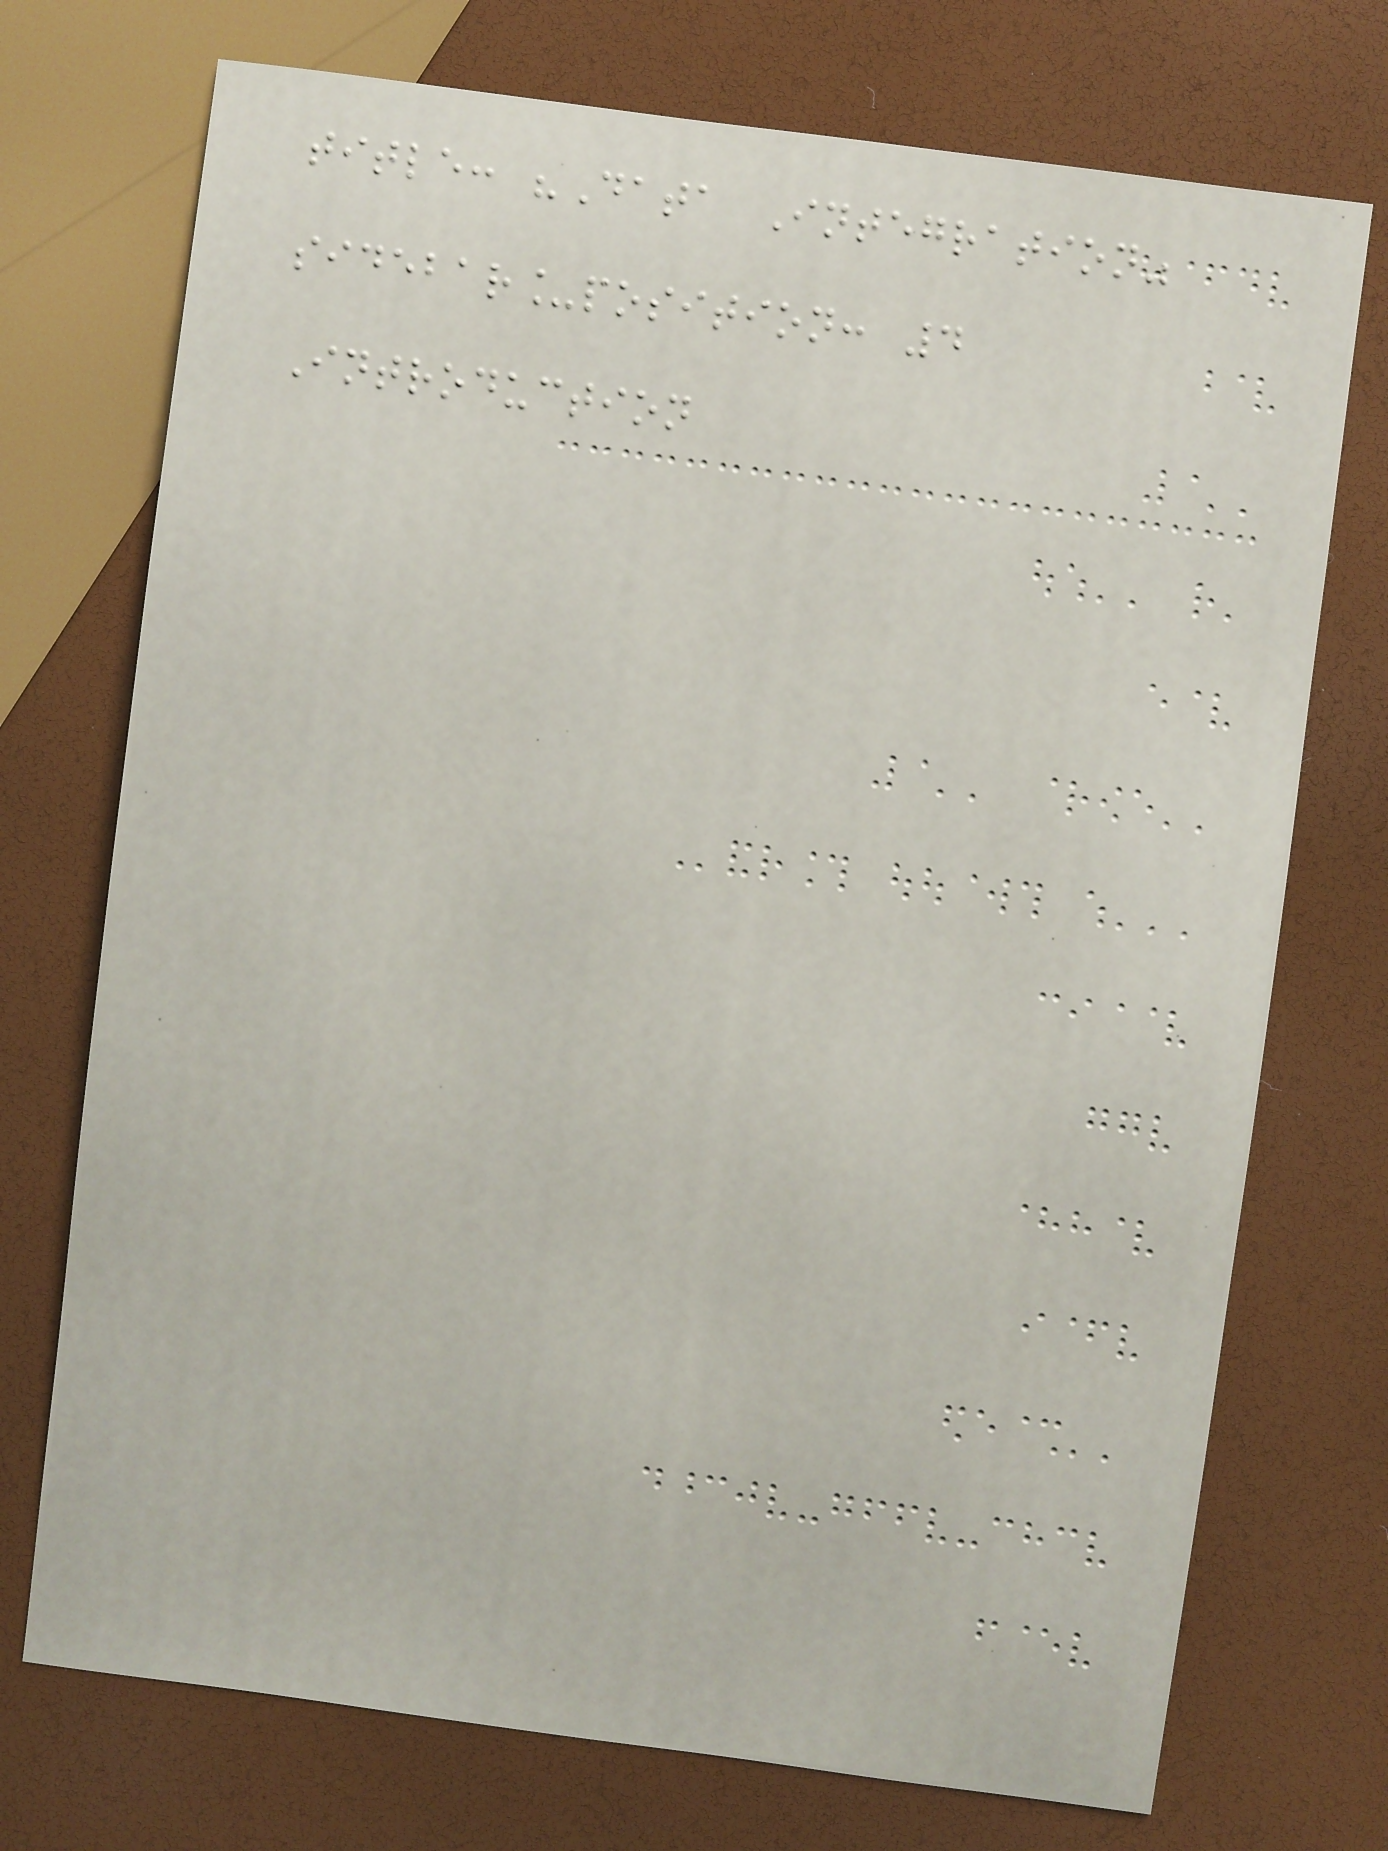title: "Data Integration"
sidebar_position: 4
Introduction
